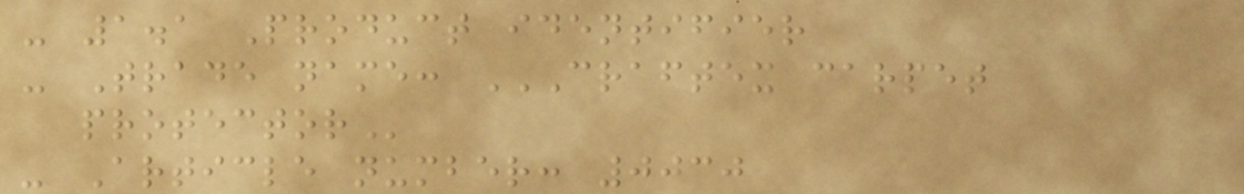- 1.1 Product identifier
- Trade name: CRAFTEX CARPET
PROTECTOR
- Article number: 0030
